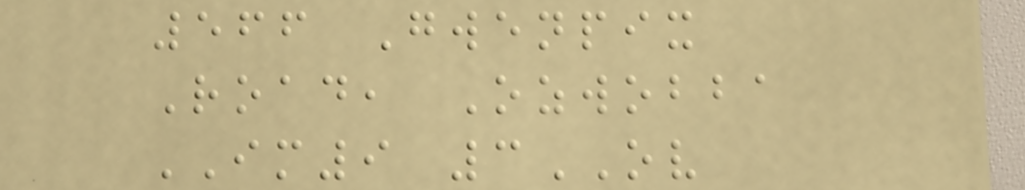566 Gwenpix
Road, Ozwobba
IM9 3OV
